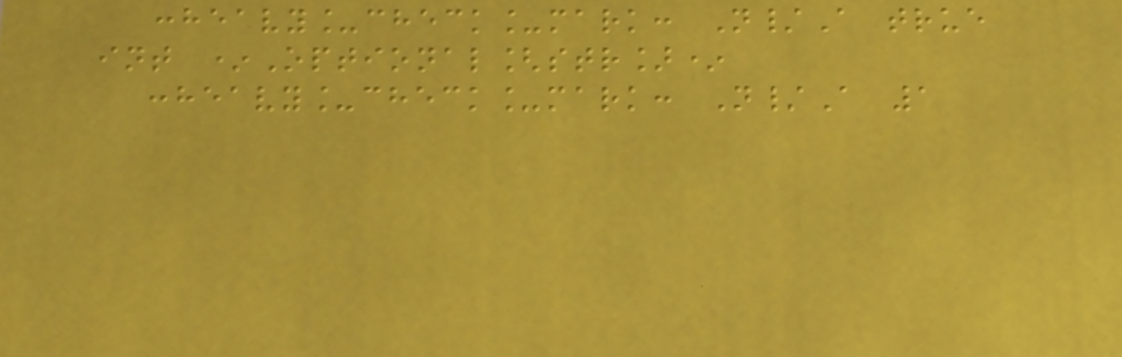:heavy_check_mark: N/A true
int *Optional[str]*
:heavy_check_mark: N/A 1
